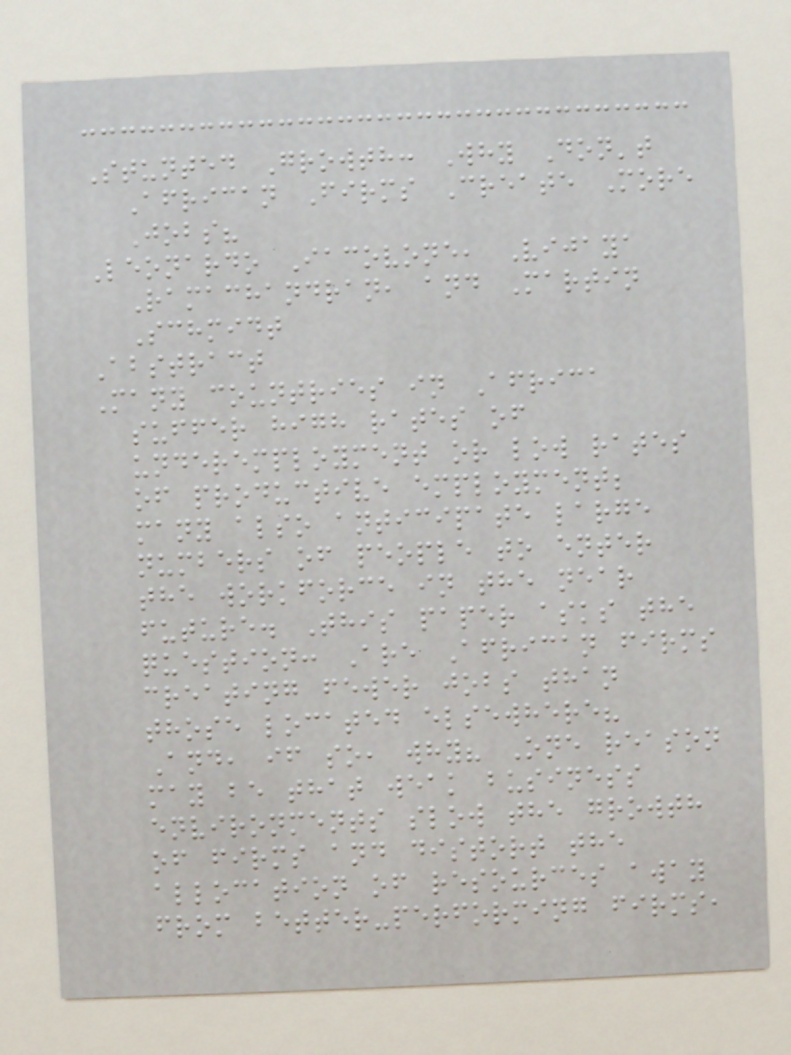Stunted Growth: Why Don't
African Firms Create More
Jobs?
Leonardo Iacovone, Vijaya
Ramachandran, and Martin
Schmidt
Abstract
Many countries in Africa
suffer high rates of
underemployment or low rates
of productive employment;
many also anticipate large
numbers of people to enter
the workforce in the near
future. This paper asks the
question: Are African firms
creating fewer jobs than
those located elsewhere?
And, if so, why? One reason
may be that weak business
environments slow the growth
of firms and distort the
allocation of resources away
from better-performing firms,
